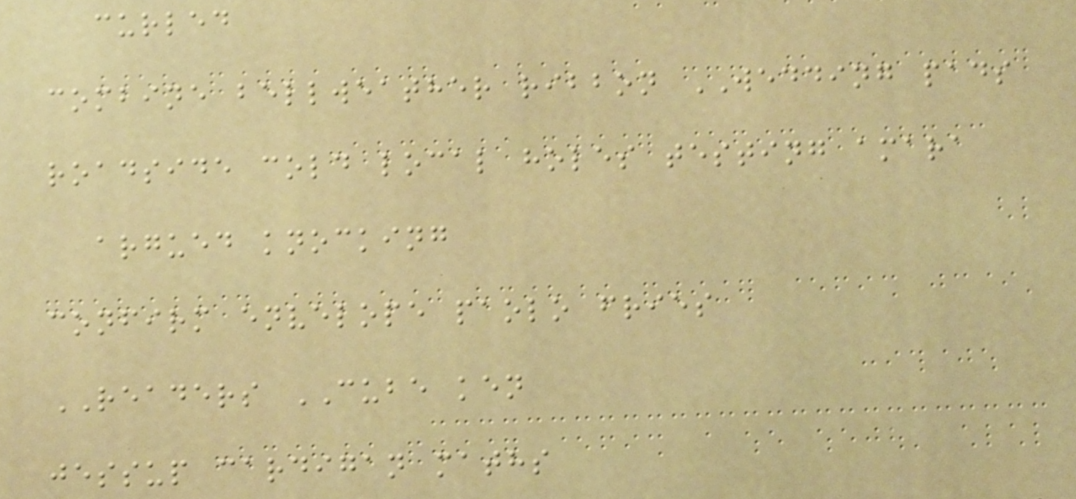curled
combine bellweather ribbon WEDDING pads
roadside cold local holes testing amara
argued knocking
confirm envelope paolo fries
READERS CUBE ken
jessup cardigan maths
